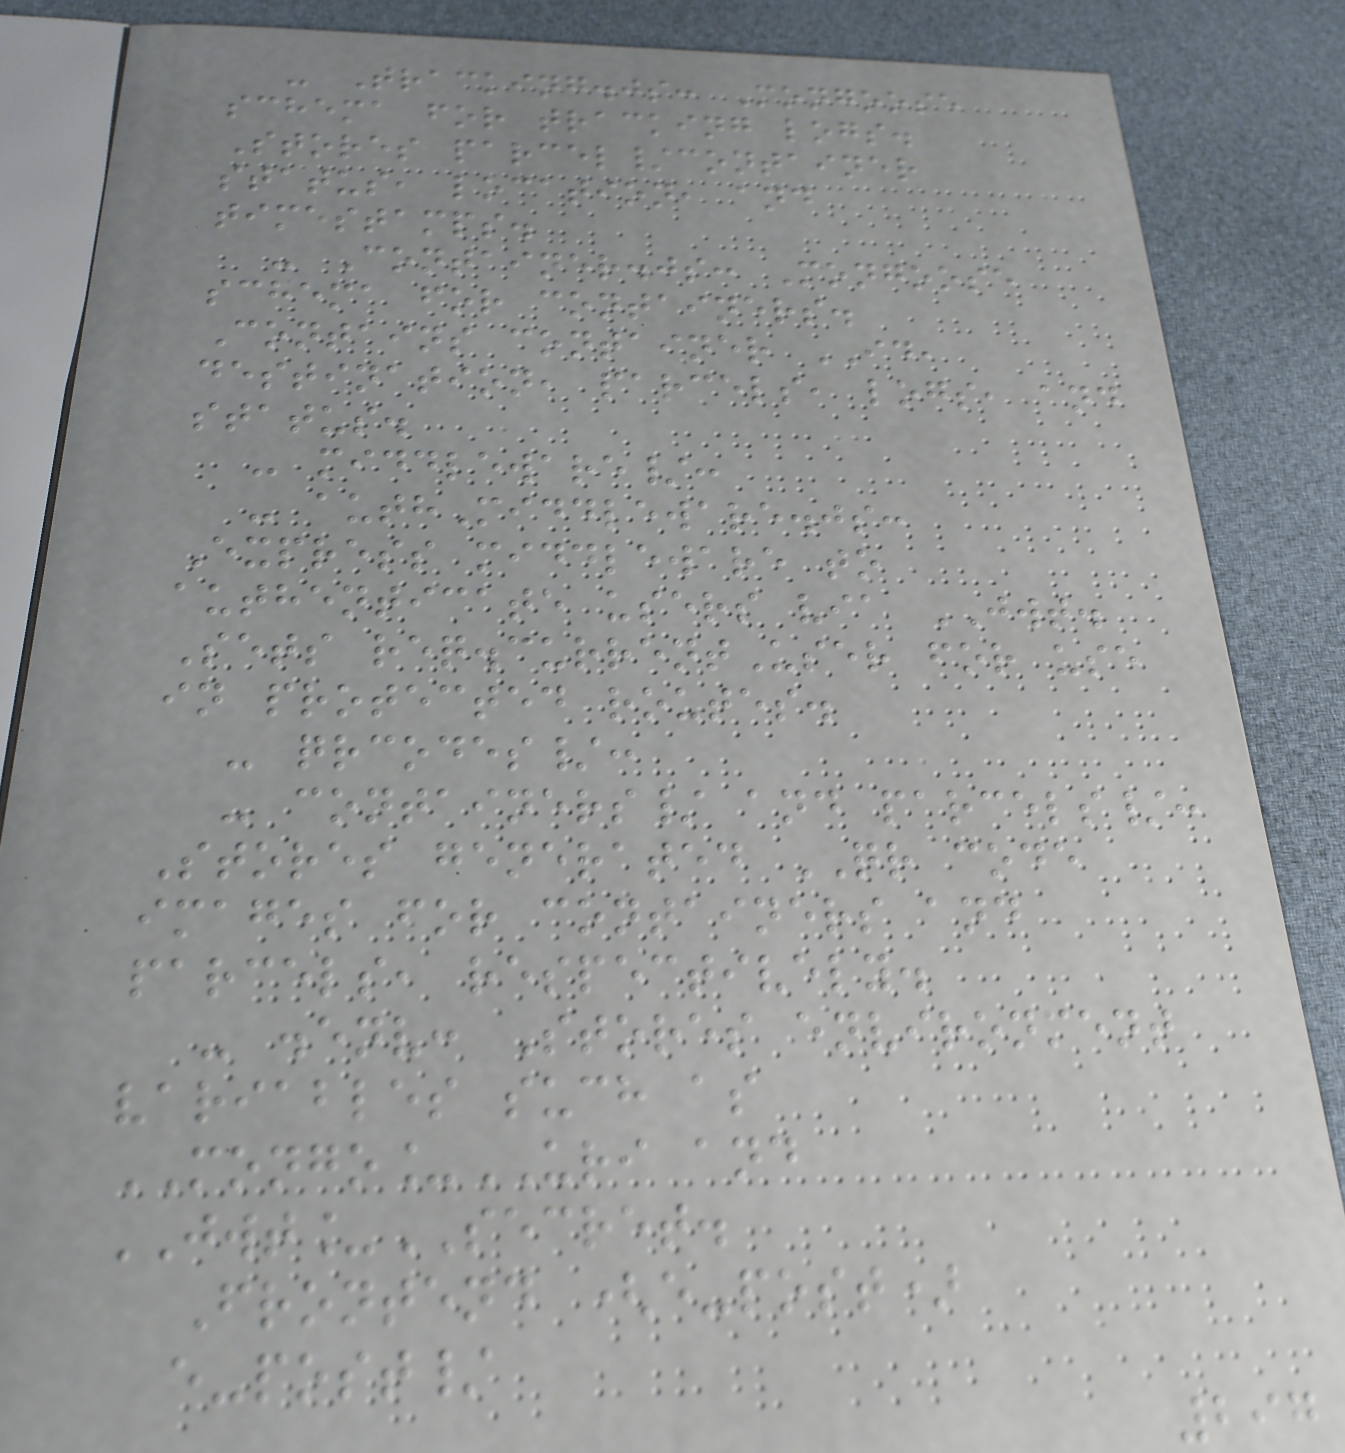- Tracking.js: Mongoose
schema for tracking logs.
Stores parcel/container
status, location, and
timestamps.
- Container.js: Mongoose
schema for containers.
Contains container ID,
destination, parcels, logs, and
status.
- middleware/:
- authMiddleware.js:
Express middleware to
authenticate users via JWT.
Sets req.currentUser for use
in protected routes.
- qrcodes/:
- containers/ and parcels/:
Stores generated QR code
images for containers and
parcels, respectively.
- .env: Stores environment
variables such as
MONGO_URI and
JWT_SECRET.
Frontend (e-post)
e-post/
297
